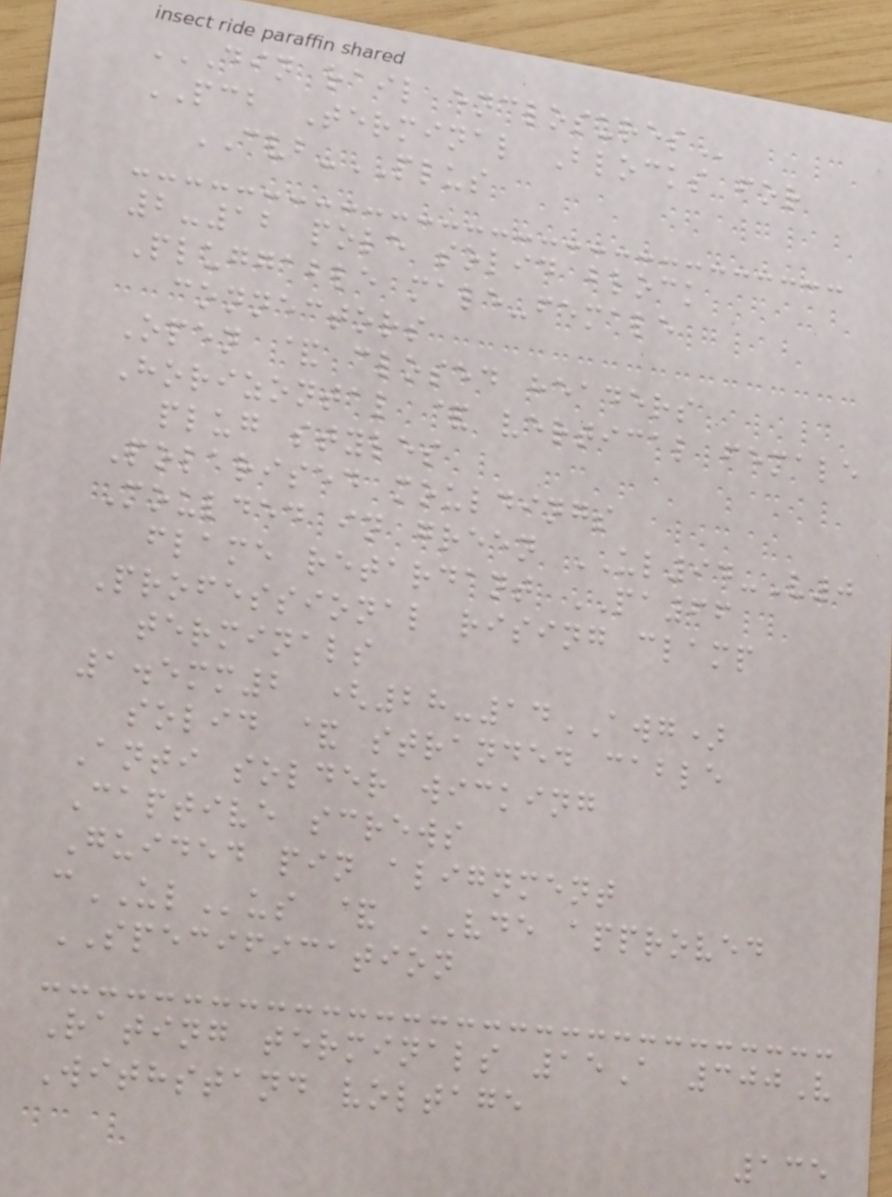DIN RAIL ENCLOSURES
PCB Terminal Blocks for
CVB-PLUS
2-12 pole solid block
Pluggable male-female
connectors
Open & closed headers
Horizontal & vertical female
plug styles
Polarised mouldings
Moulded in green UL94-V0
flame retardant PA66
Professional rising clamp
terminals
1.5mm2 (28-14AWG)
solid & stranded cable
Anti solder wicking
Captive screws
Guided pin alignment
cULus & VDE approved
SPECIFICATION
Rating terminals 15A 300V
Withstand voltage
135
